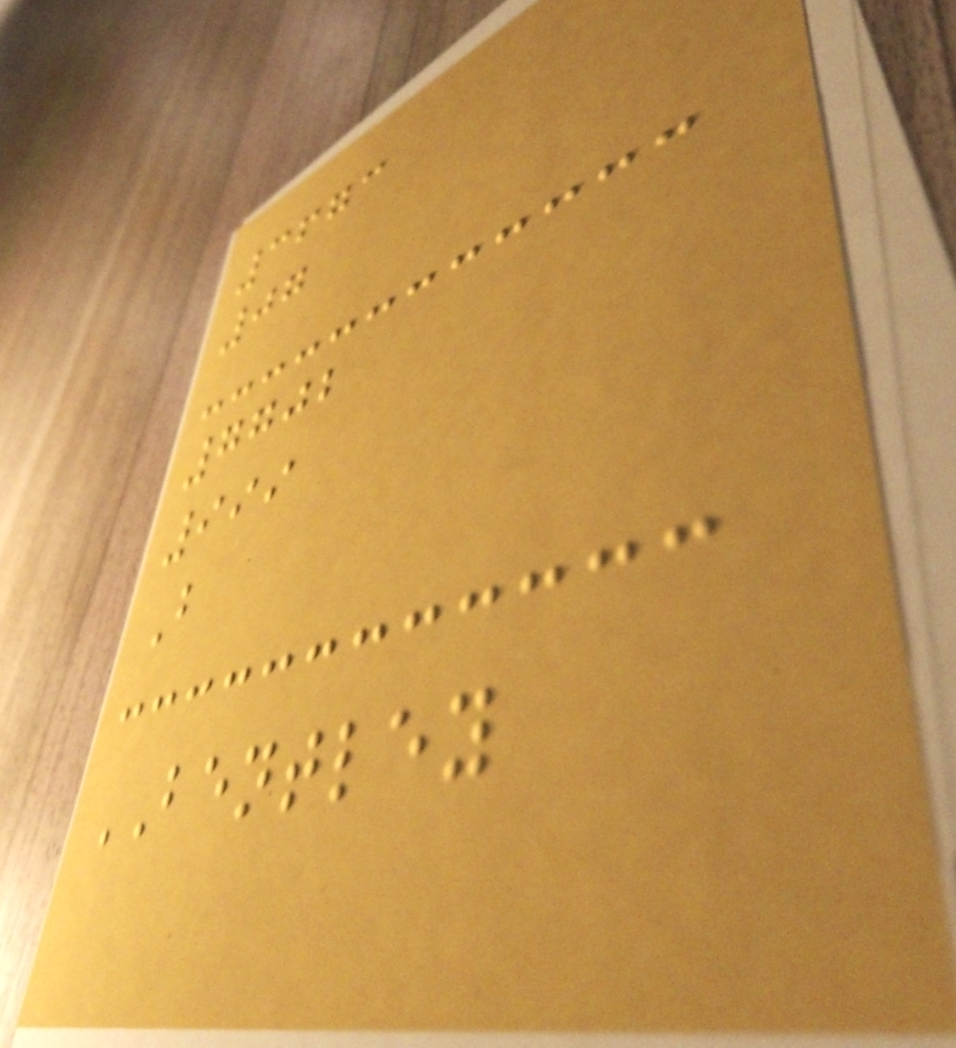3673
07
7702
999
B
BENTLEY
